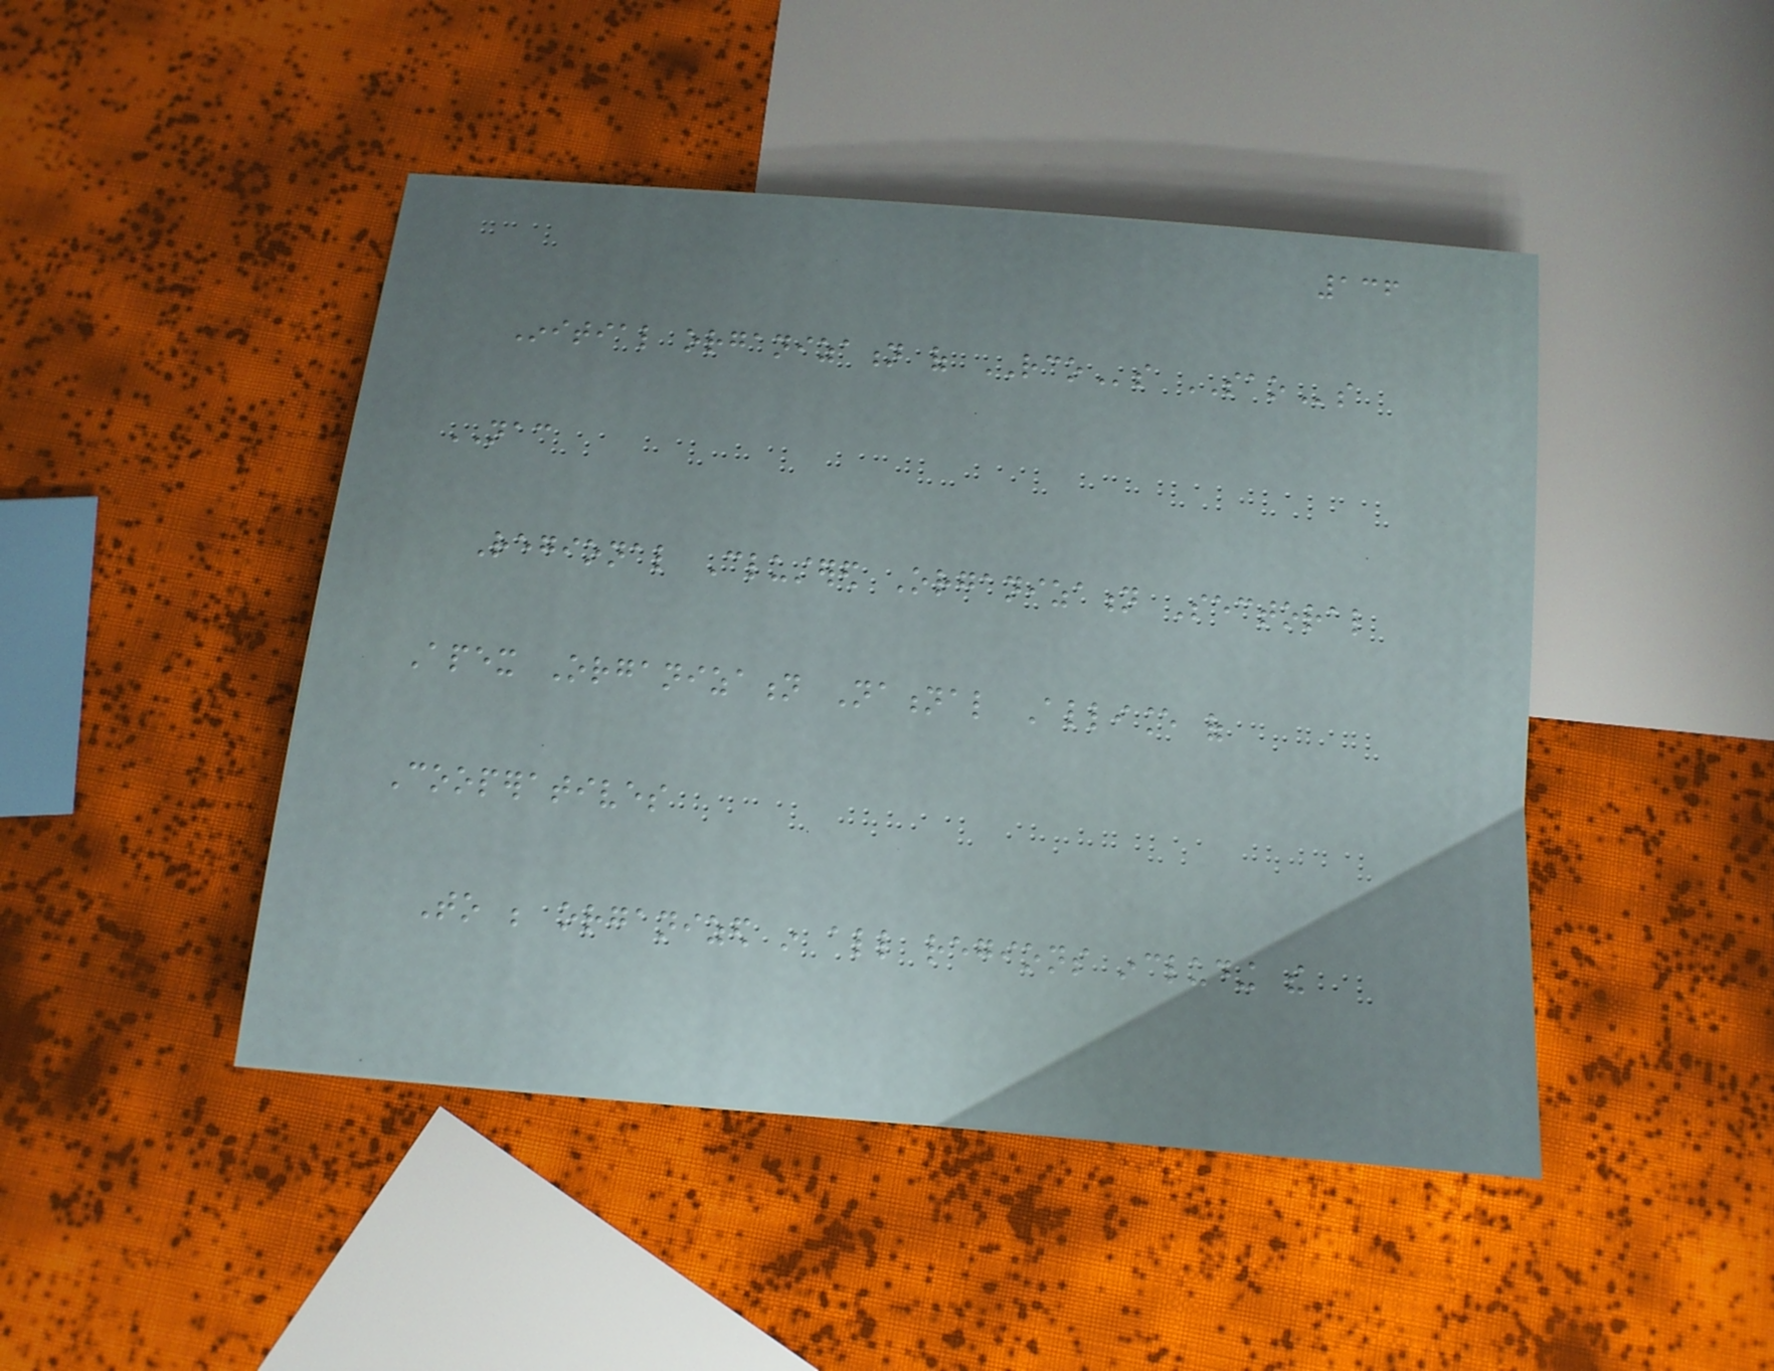136
Initial organization of RCOs SAOs
NAC
Regional Clustered Organization Sectoral
Apex Organization National Alliance of
Cooperatives
To be organized in all regions including the
